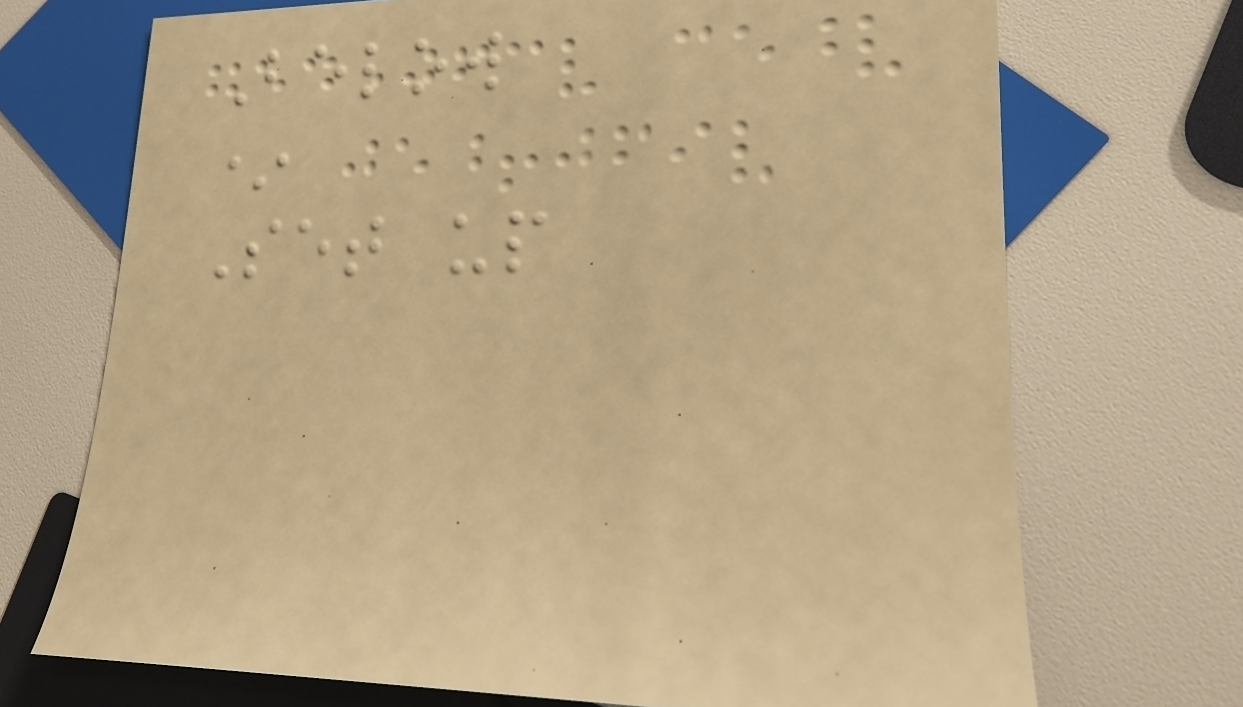Below
*
Set up
